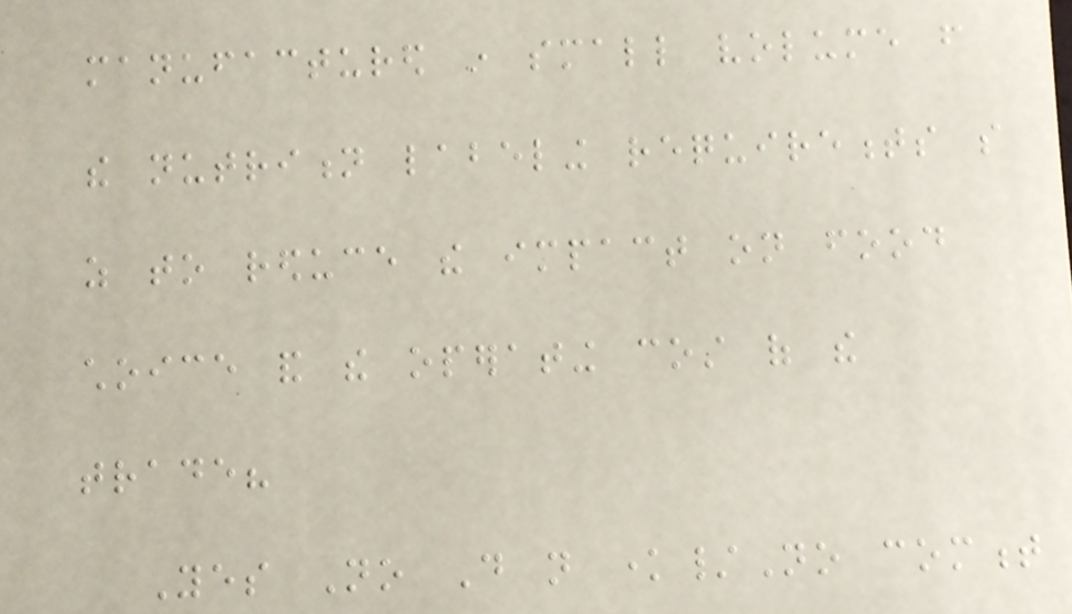manufactured in small volume from
the nutrition labeling requirements so
as to reduce the impact on food
choice and the operating cost of the
trade?
Yes No Do not know/No comment
